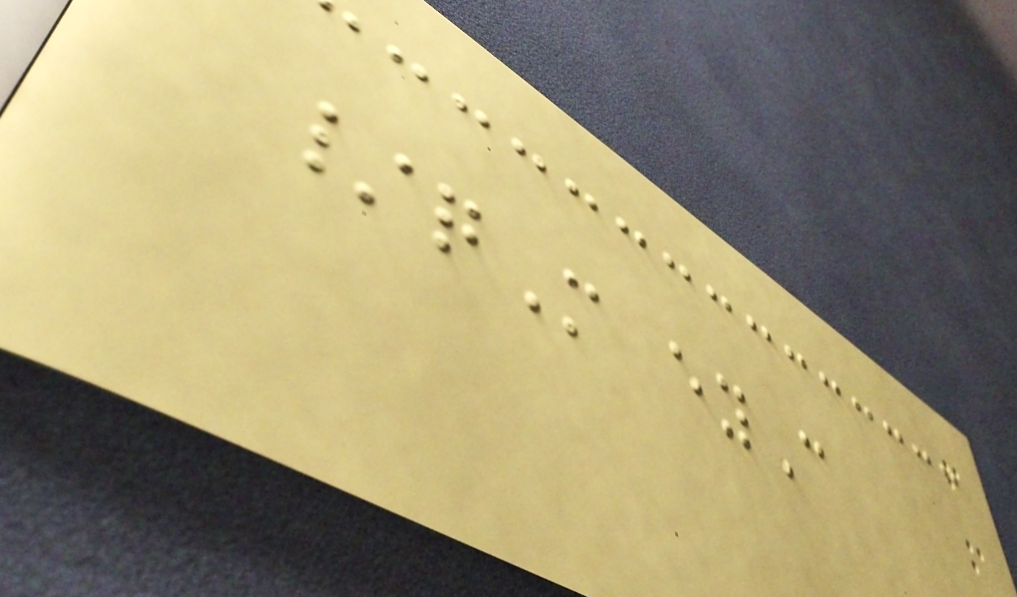/qM eyC
